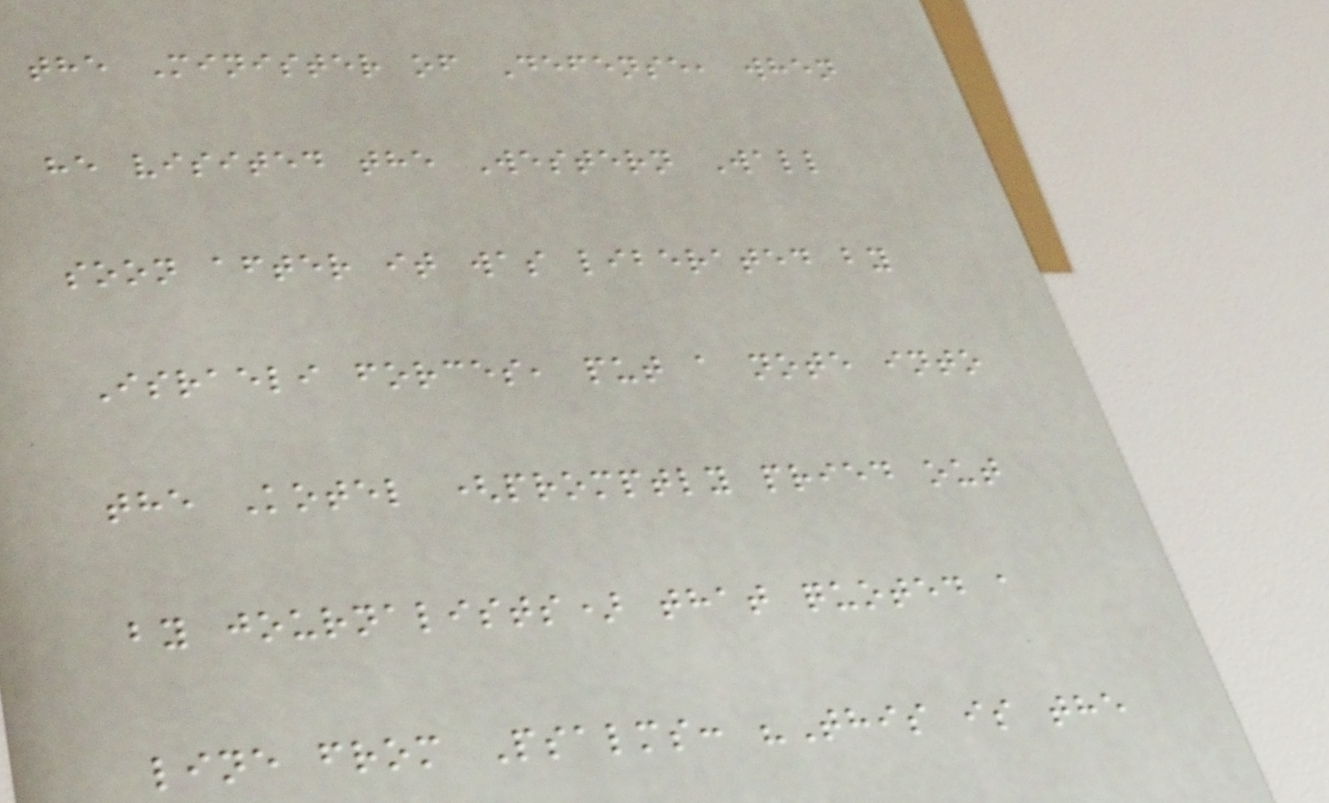the Minister of Defense, when
he visited the Western Wall
soon after it was liberated by
Israeli forces, put a note into
the Kotel (promptly pried out
by journalists) that quoted a
line from Psalms: "This is the
